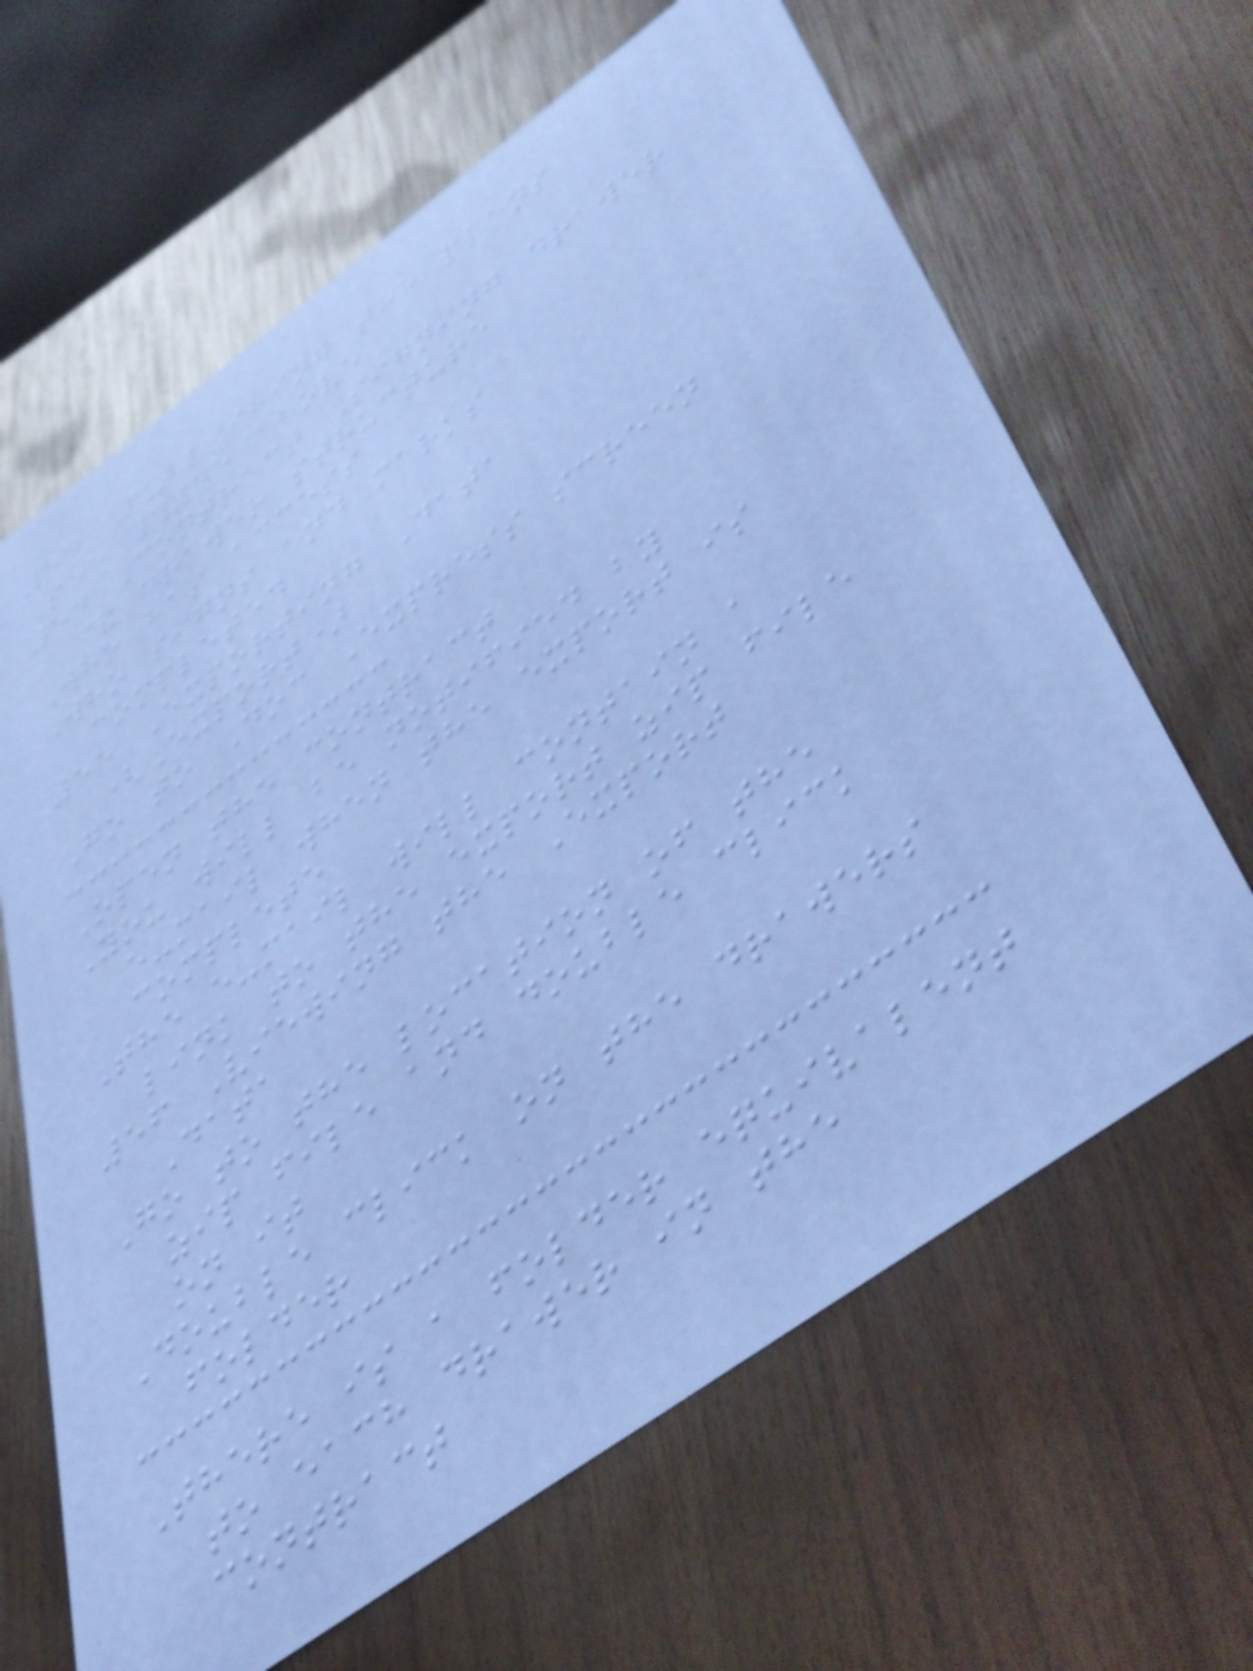54 Publishing the plans
See #45 above
54 Contract Signing drawer
& drawer structure
Who has access
Who signs and marks
completed
55 Exporting Data
(Export)
Go to Doc Express screen
Open the contract
You will be notified by
e-mail when the export is
complete
The e-mail will contain a
link to the export zip file
56 Viewing the Export
Data
Go to the location of the
zip file and double click
on it
Double click on the drawers
folder
There is a folder equivalent
to each drawer in the
contract
